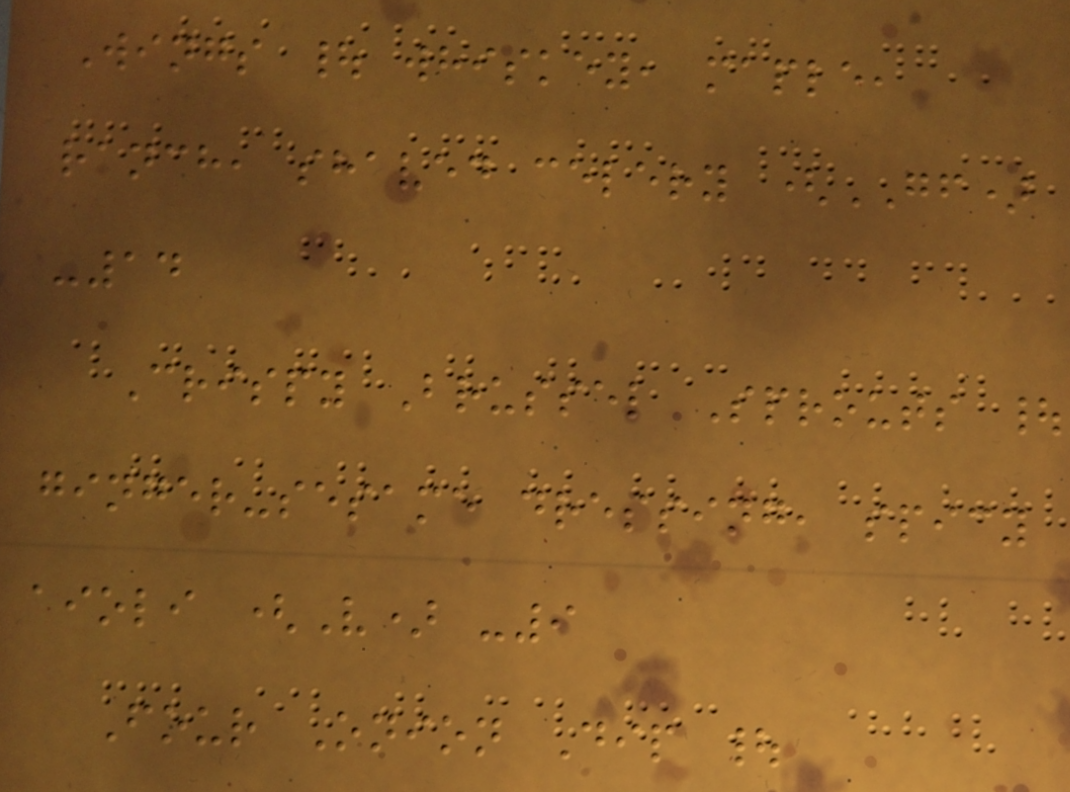Wings | whiskey, maple,
ranch, shaved celery (GF)
-14
Crispy Brussel Sprouts |
ginger-sesame dressing, spicy
aioli (V) -9
Four Onion Dip |
